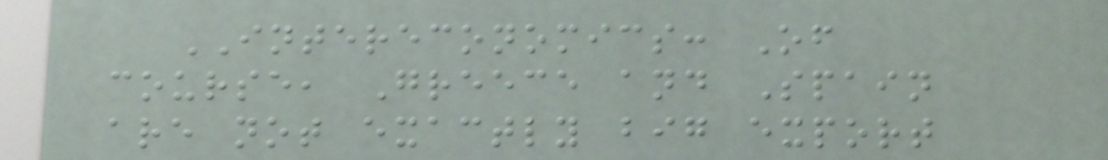INTERECONOMICS: Of
course, Greece and Spain
are not exactly big export
